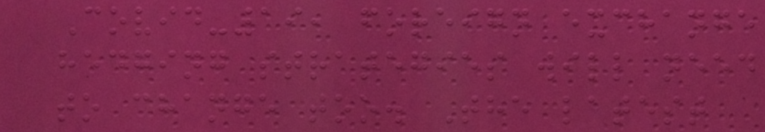Covid-19, foreign exchange
hedging strategies will need
to change too. The latest
